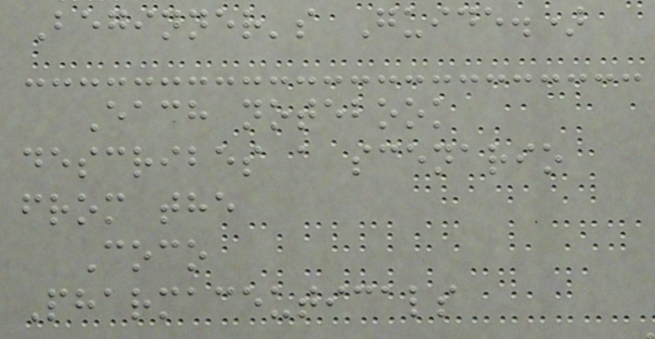Beginner's Guide.)
Each notebook
describes a scenario
from the
Coco
Pharmaceuticals
